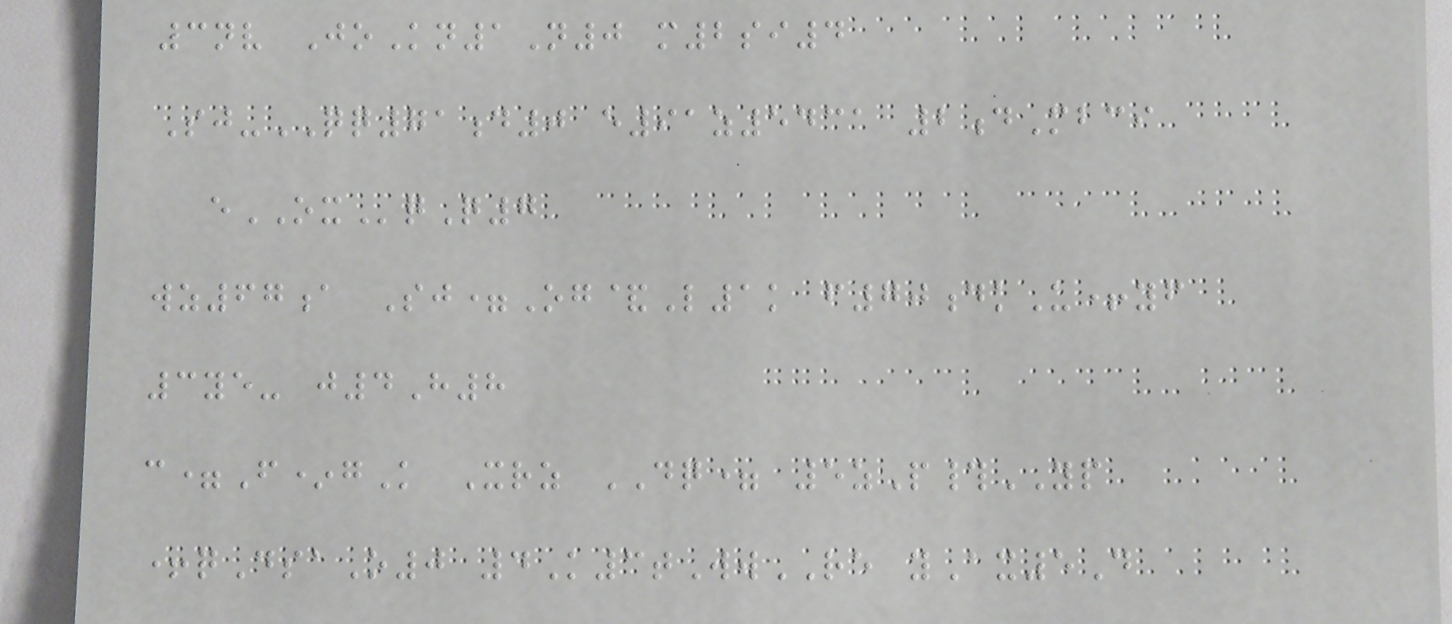3nv JoKn1N0 m2si4
Sj-QQ71d0 e91z5431 2dMbci
eOXqQ7
wz67a Sj=Og&L1k f70dkU+yf
3ye- j4H8
c=F*gK Xrz DQ= 5zP#YP
+qDsaO0 4K3tWwRE yAx5D
